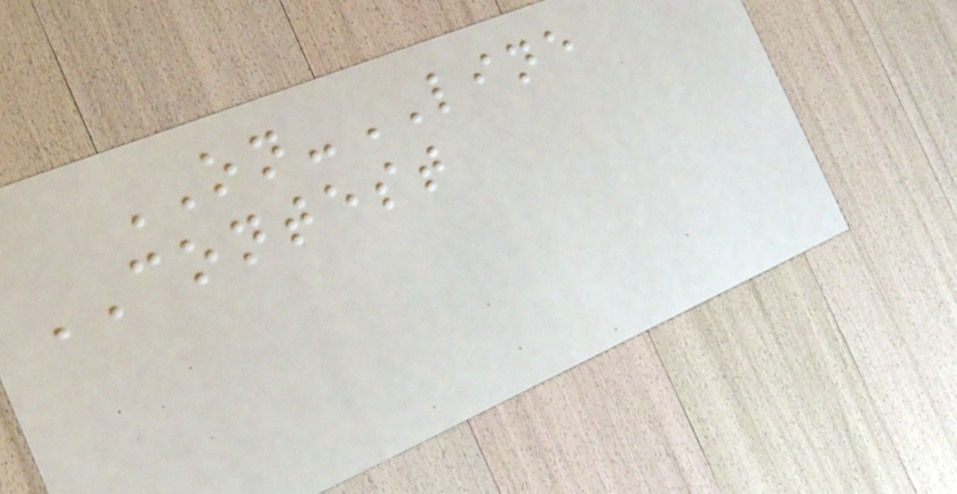ON-LINE
CONTEST
